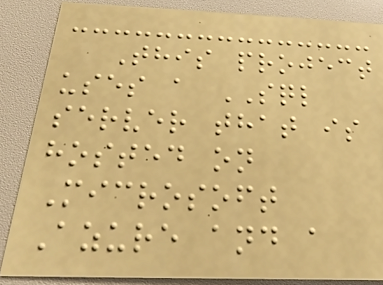This project
uses a SQL
server that is
hosted on
Microsoft
Azure and a
